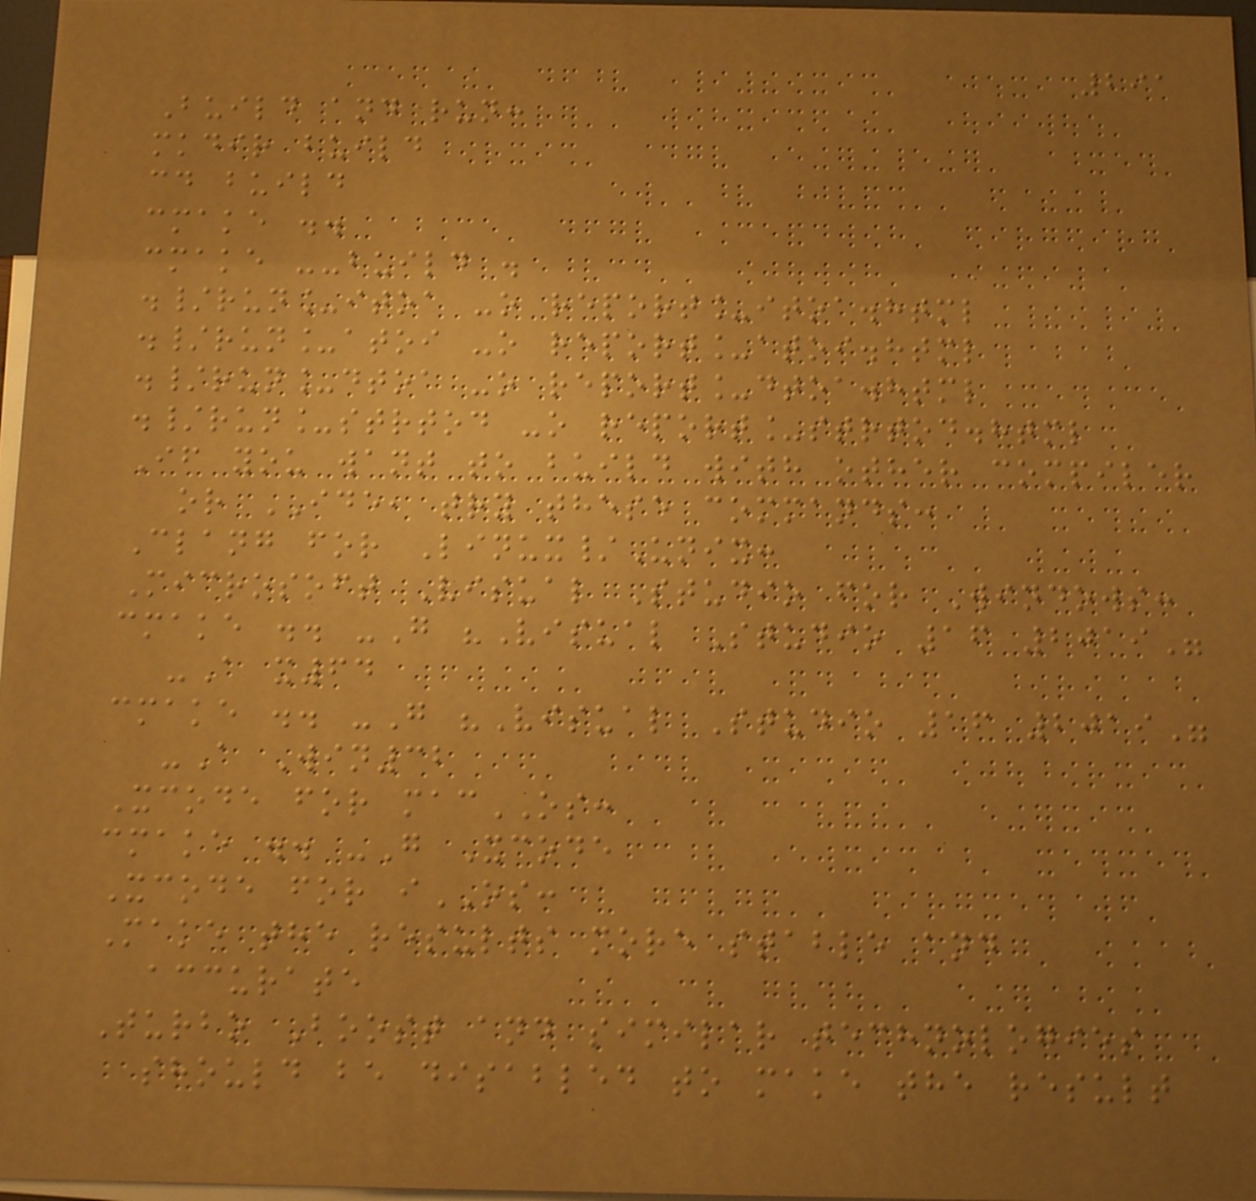291
Build and run:
mkdir build
cd build
cmake ..
cmake --build .
./run_itoa -o report_itoa.html
./run_atoi -o report_atoi.html
./run_dtoa -o report_dtoa.html
./run_strtod -o report_strtod.html
If you want to build with other compiler
or IDE, try these commands:
Clang for Linux/Unix:
Microsoft Visual Studio for Windows:
cmake .. -G "Visual Studio 16 2019"
-A x64
cmake .. -G "Visual Studio 16 2019"
-A Win32
Xcode for macOS:
cmake .. -G Xcode
Xcode for iOS:
Make the results more stable and
accurate
Turbo Boost and similar technologies
should be disabled to make the result
